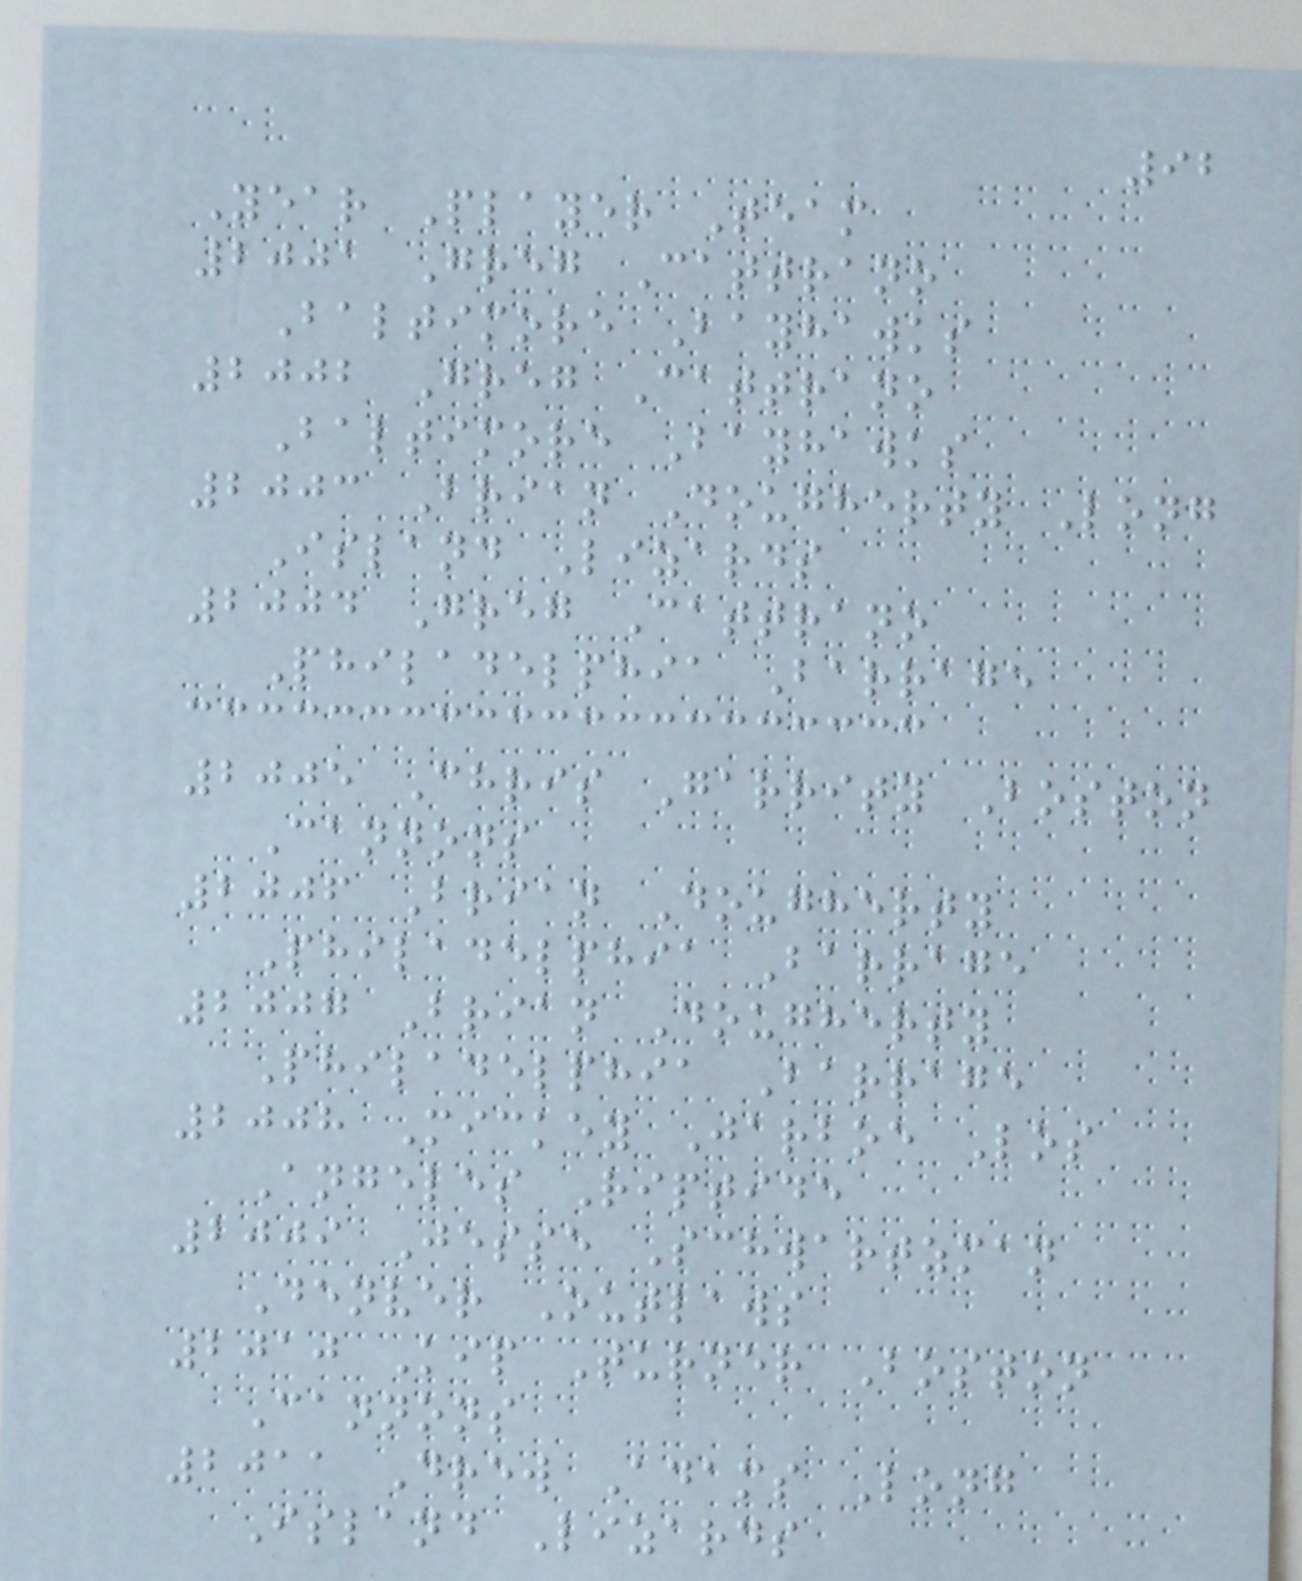92
Year Player Team
2001 Greg Cattrano
Baltimore Bayhawks
2002 Greg Cattrano
Baltimore Bayhawks
2003 Brian Dougherty Long
Island Lizards
2004 Greg Cattrano
Philadelphia Barrage
2005 Chris Garrity Boston
Cannons
2006 Brian Dougherty
Philadelphia Barrage
2007 Brian Dougherty
Philadelphia Barrage
2008 Mickey Jarboe Los
Angeles Riptide
2009 Jesse Schwartzman
Denver Outlaws
2010 Kip Turner Boston
Cannons
2011 Drew Adams Long
Island Lizards
